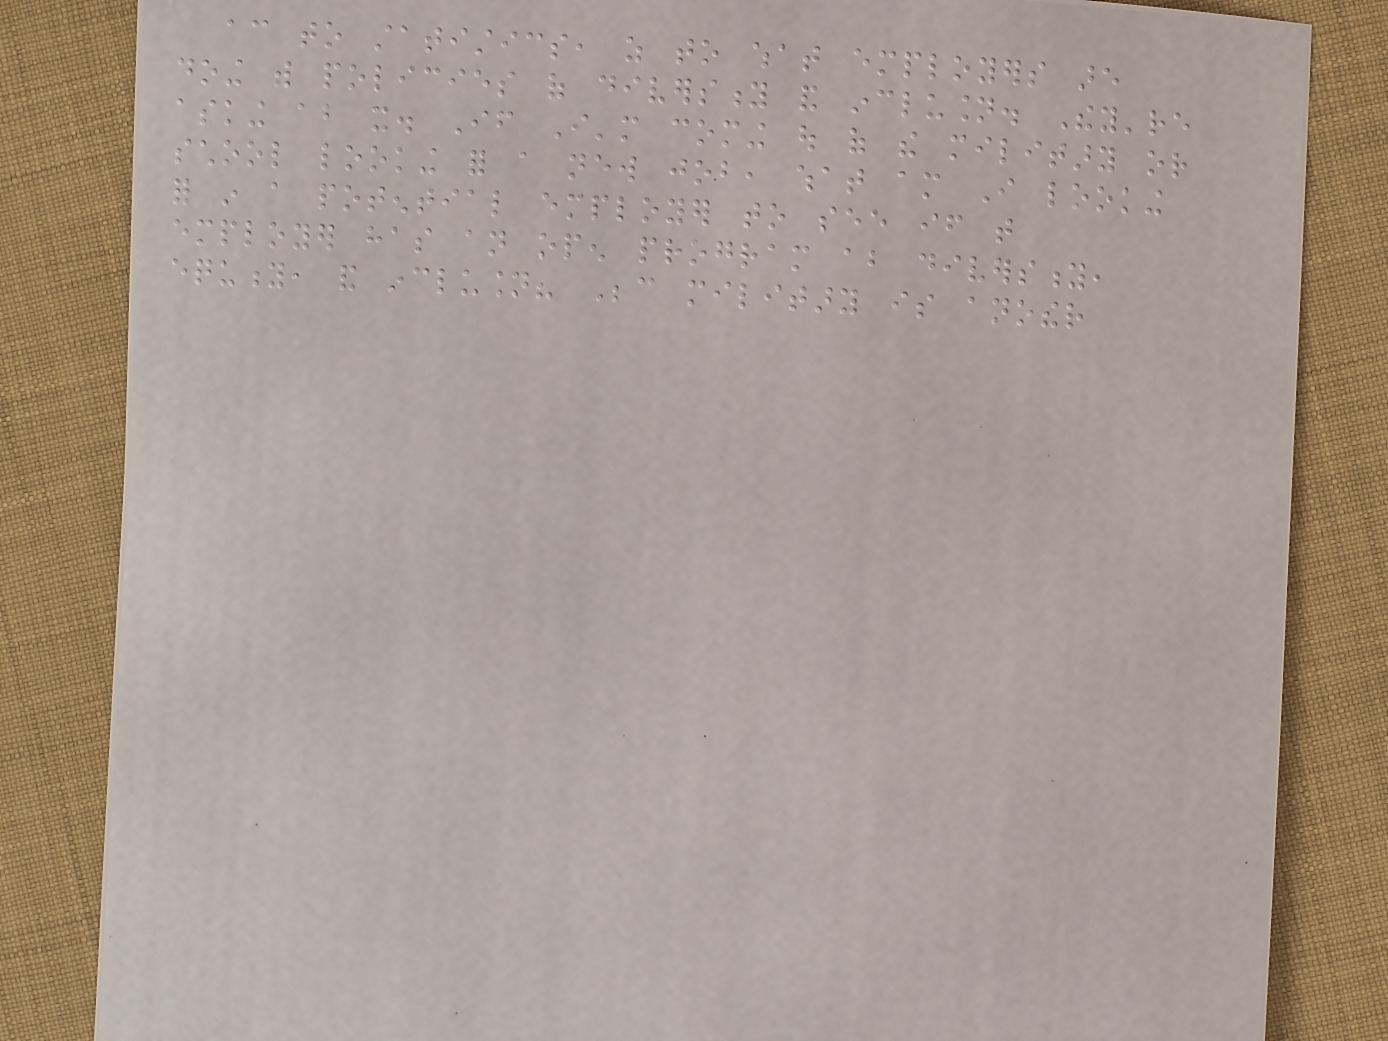according to statistics, as to what employers are
doing with policies of diversity and inclusion. They're
asking about it. If I'm coming out of the military or
school looking for a new job, what am I looking
for in a potential employer to see if that
employer has an open program about diversity,
equity, and inclusion? Because military is another
